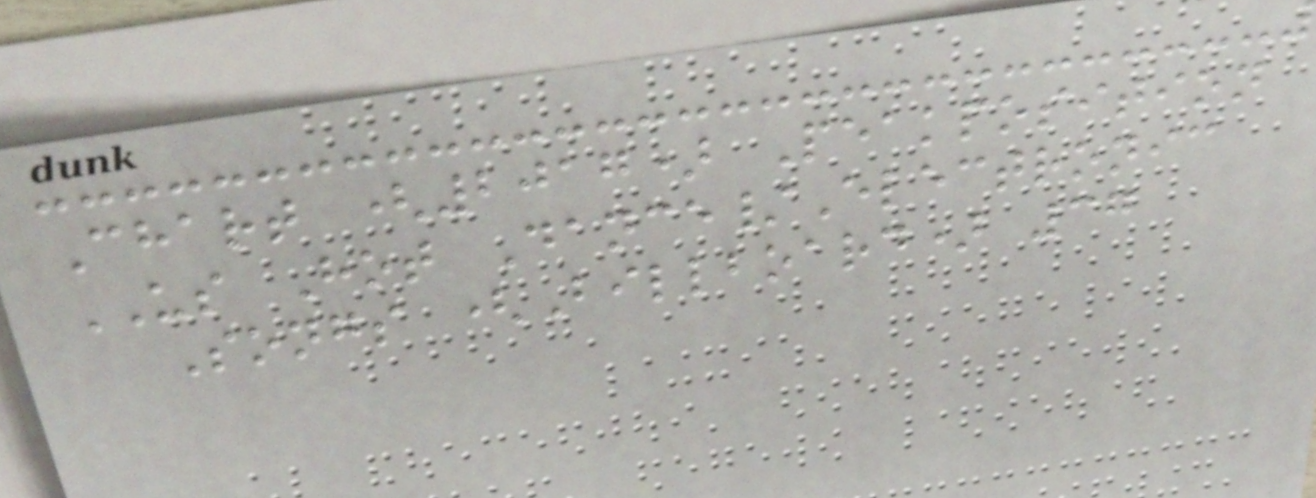Chart (2017) Peakposition
US Hot Dance/Electronic
Songs (Billboard) 37
